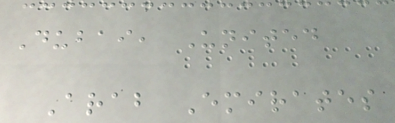Dubai, United
Arab Emirates
